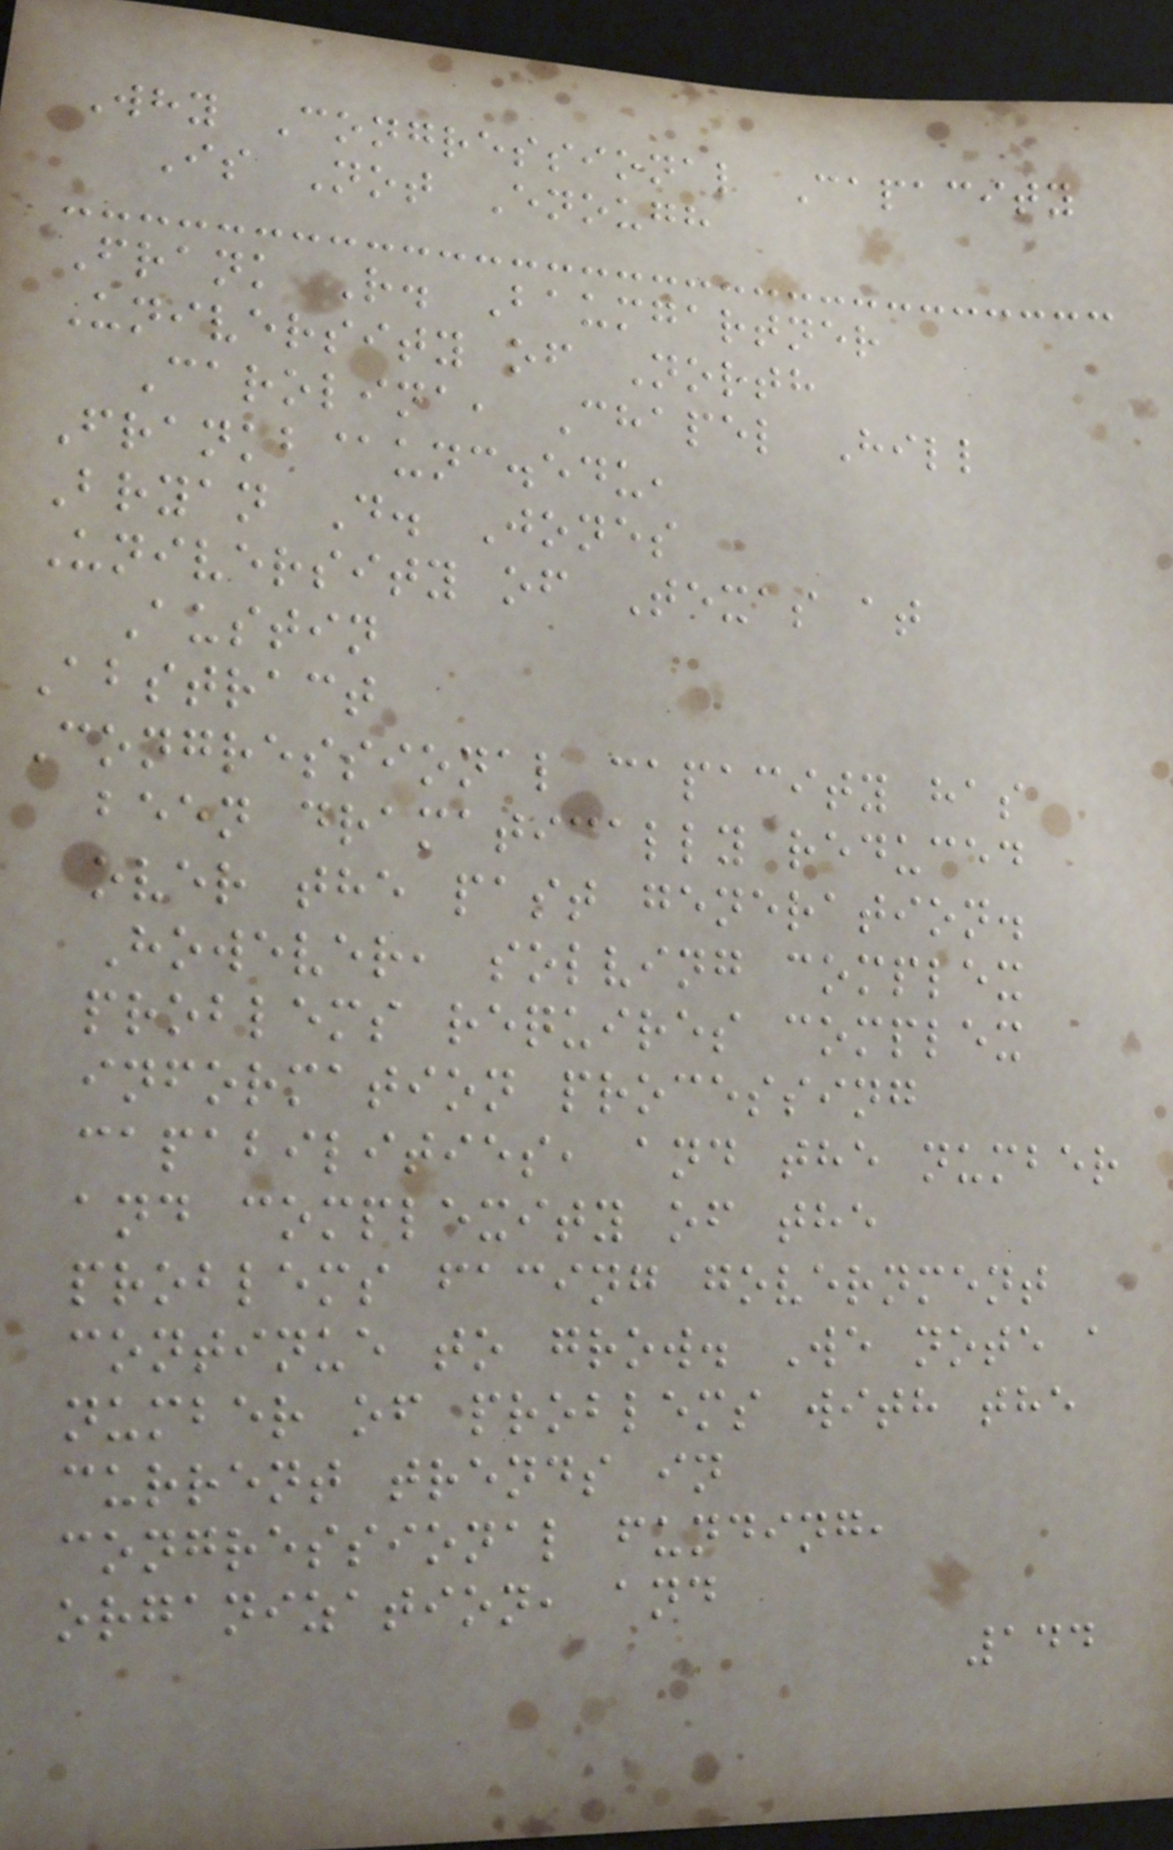Why Congressional Capacity
Is Not Enough
Frank R. Baumgartner
University of North
Carolina, Chapel Hill
Frankb@unc.edu,
Bryan D. Jones
University of Texas at
Austin
Abstract
Congressional capacity has
been dramatically reduced
over the past generation.
However, solving complex
problems requires complex
information processing
capabilities, and the number
and complexity of the
problems facing government
continue to grow. We note a
number of problems with the
current trends in
congressional funding,
organization, and
144
